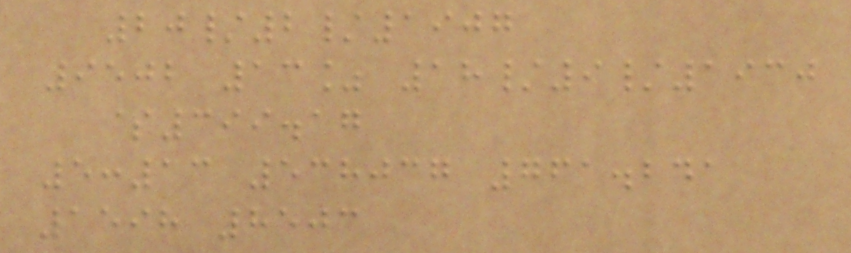20/2/1907
9502 13% 18/9/1930
$399.17
5:13 538037 761.241
1598 8503
